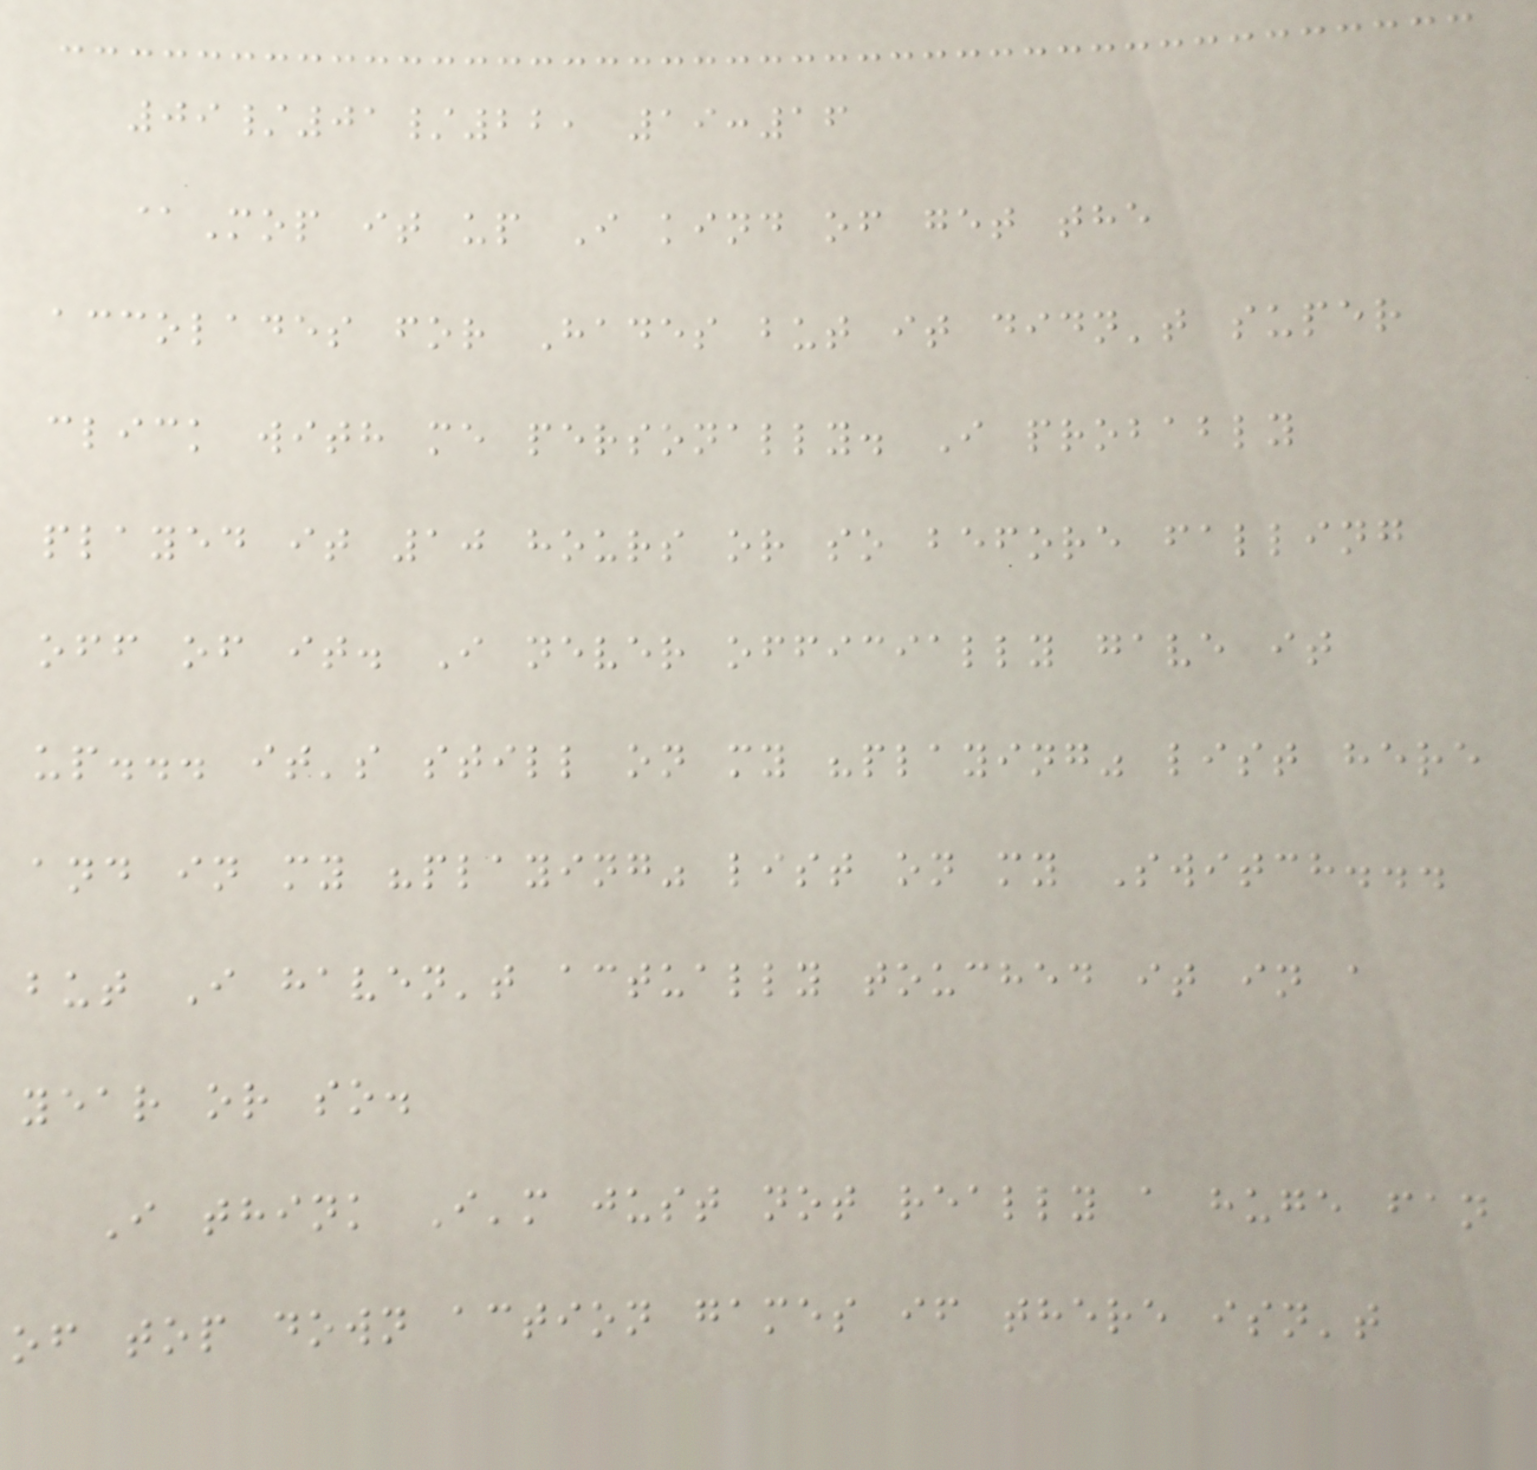09/01/22, 19:16
@Mop it up I kind of get the
accolades for Hades but it didn't super
click with me personally. I probably
played it 10 hours or so before falling
off of it. I never officially gave it
up... it's still on my "playing" list here
and in my "playing" list on my Switch...
but I haven't actually touched it in a
year or so.
I think I'm just not really a huge fan
of top down action games if there isn't
